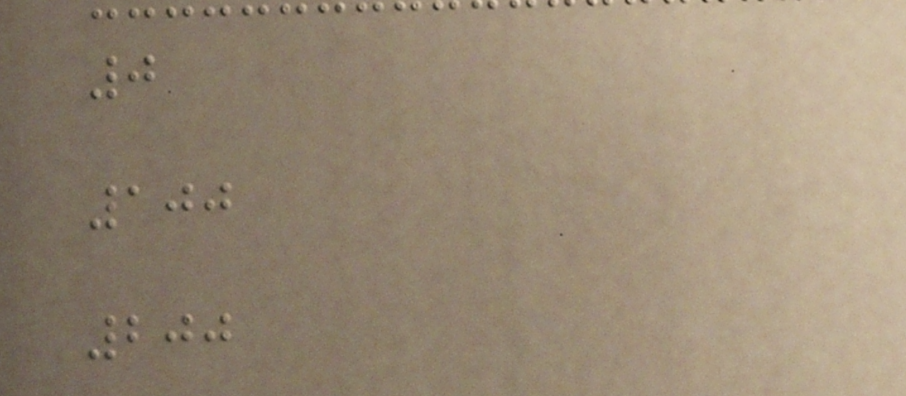0
100
200
